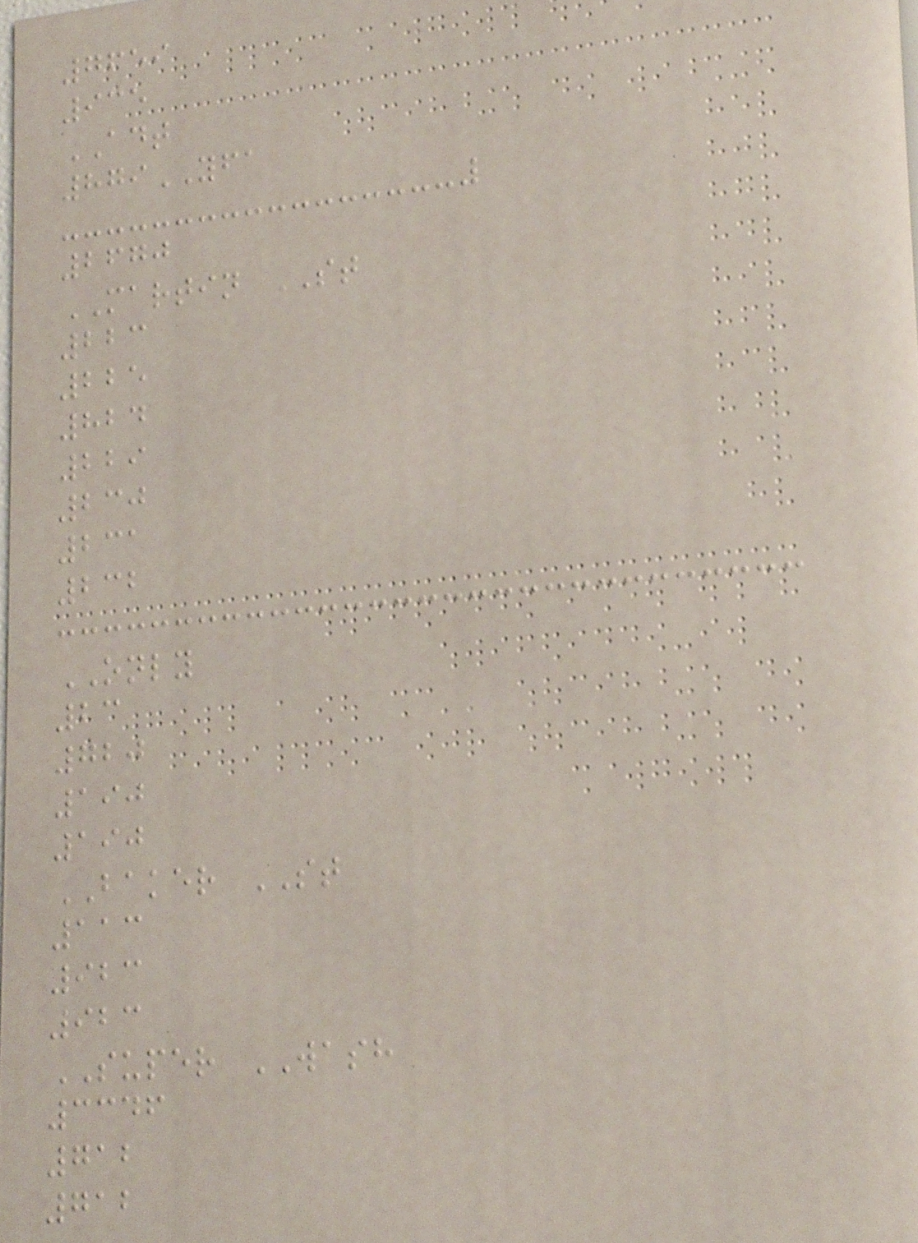7659
935
ADT
879YFA
2670
MARTIN ST
223
225
824
229
230
231
232
ONLY
23
720
190
190
BAKER ST
113
923
923
SUPER WASH
3346
712
712
